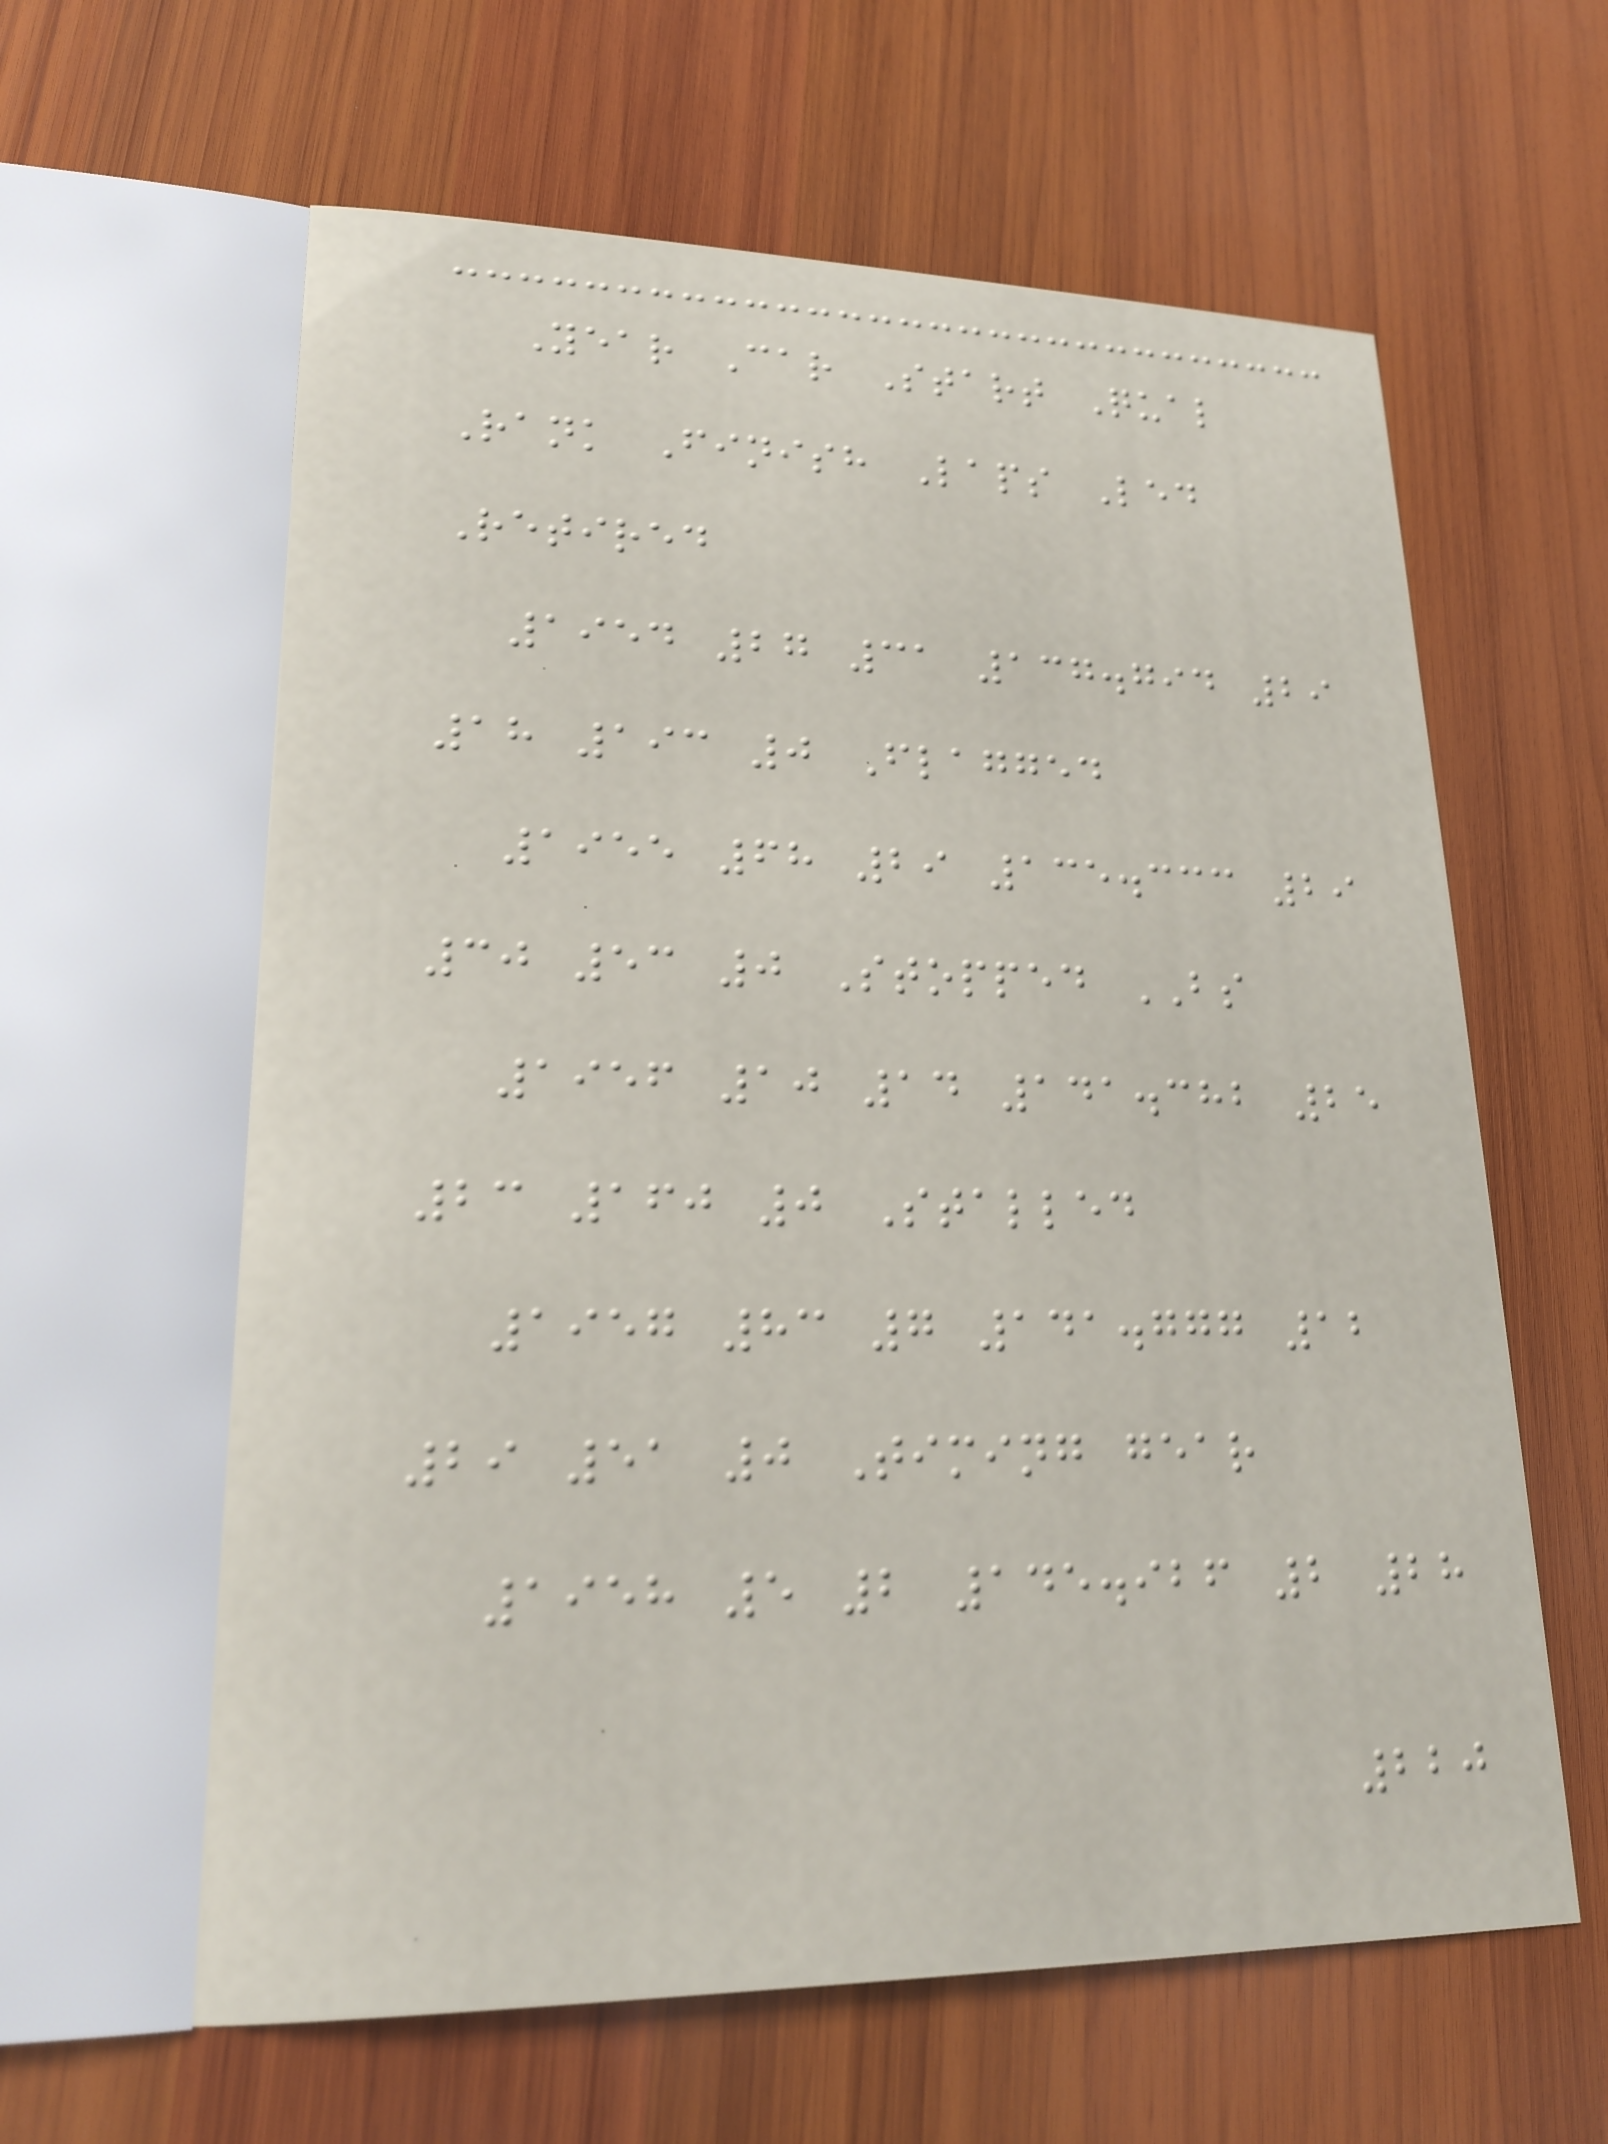Year Car Start Qual
Rank Finish Laps Led
Retired
1954 27 31 137.794 29
18 193 0 Flagged
1955 68 29 135.333 29
30 53 0 Stopped BS
1956 10 14 141.382 25
23 160 0 Stalled
1957 83 7 141.777 12
29 51 0 Timing gear
1958 5 2 145.926 2 28
220
